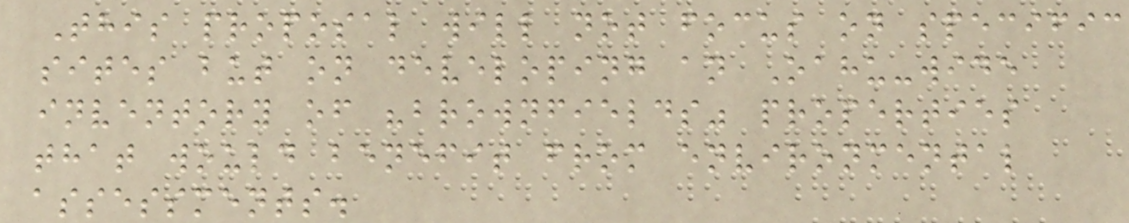This proposal will not focus on specific
sites but on developing an Oahu-wide
inventory of "brownfields" properties
that would benefit from environmental
assessments.
